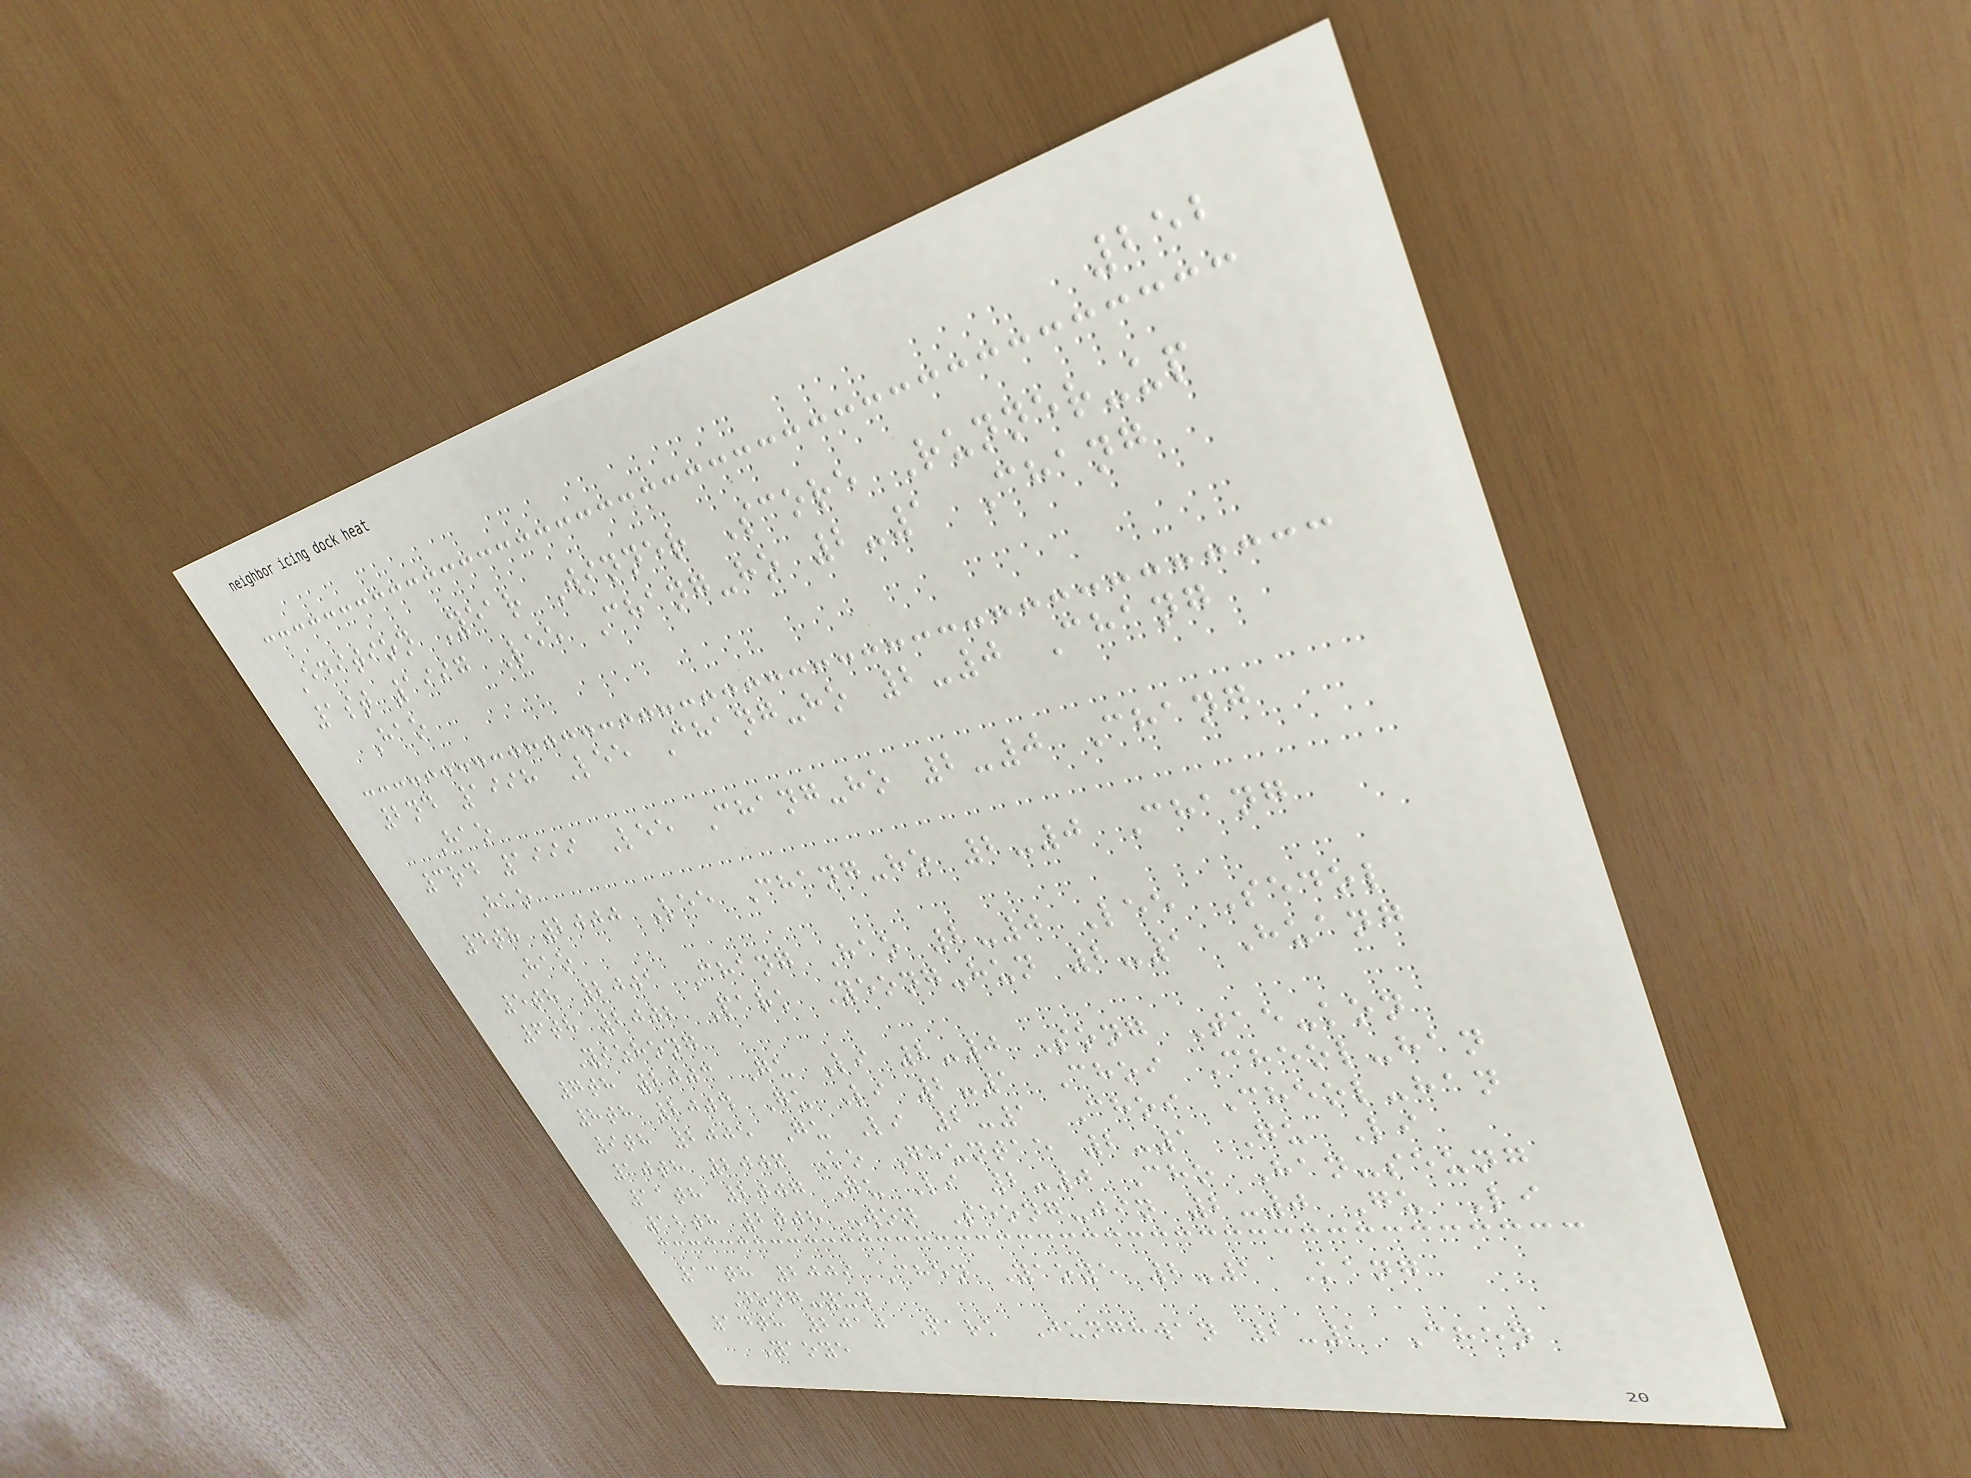252
Edition Year Winner Score Runner-up
1st 1997 Lee Chang-ho 2-1 Chang
Hao
2nd 1998 Lee Chang-ho 2-0 Chang
Hao
3rd 1999 Lee Chang-ho 2-0 Chang
Hao
4th 2000 Lee Chang-ho 2-0 Chang
Hao
5th 2001 Chang Hao 2-0 Lee Sedol
6th 2002 Park Yeong-hun 2-1 Huang
Yizhong
7th 2003 Gu Li 2-0 Song Tae-kon
8th 2004 Gu Li 2-1 Choi Cheol-han
9th 2005 Gu Li 2-1 Choi Cheol-han
10th 2006 Ko Geuntae 2-1 Gu Li
11th 2007 Gu Li 2-0 Cho Han-seung
12th 2008 Won Seong-jin 2-0 Gu Li
13th 2009 Chen Yaoye 2-1 Kang
Dong-yun
14th 2010 Park Junghwan 2-1 Chen
Yaoye
